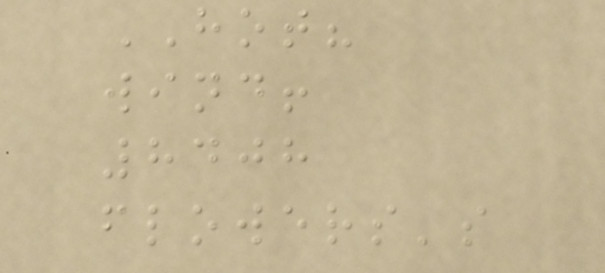HOT?
wind!
8408
flowers's
